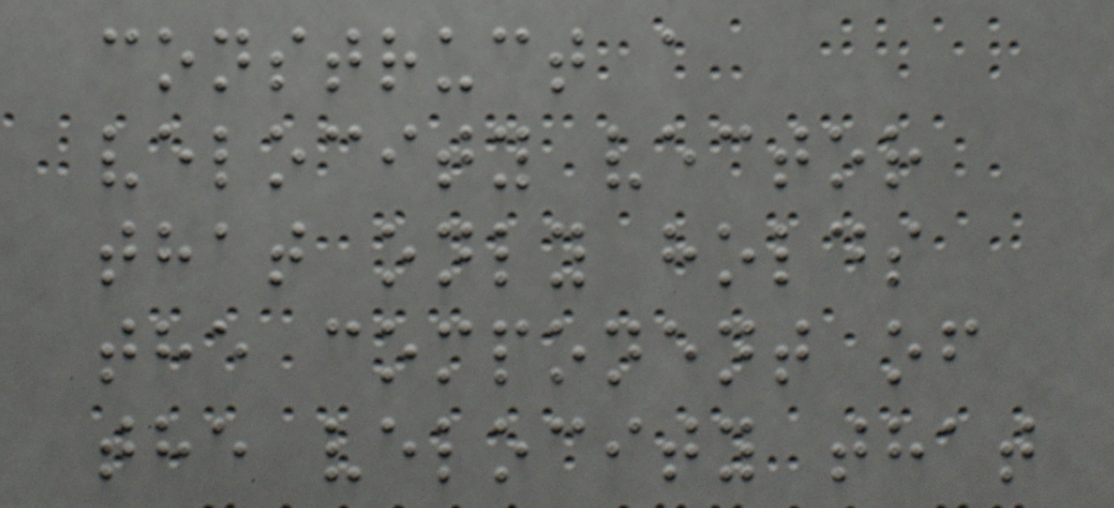construct a
velocity vector
that only holds
the component of
the velocity that
